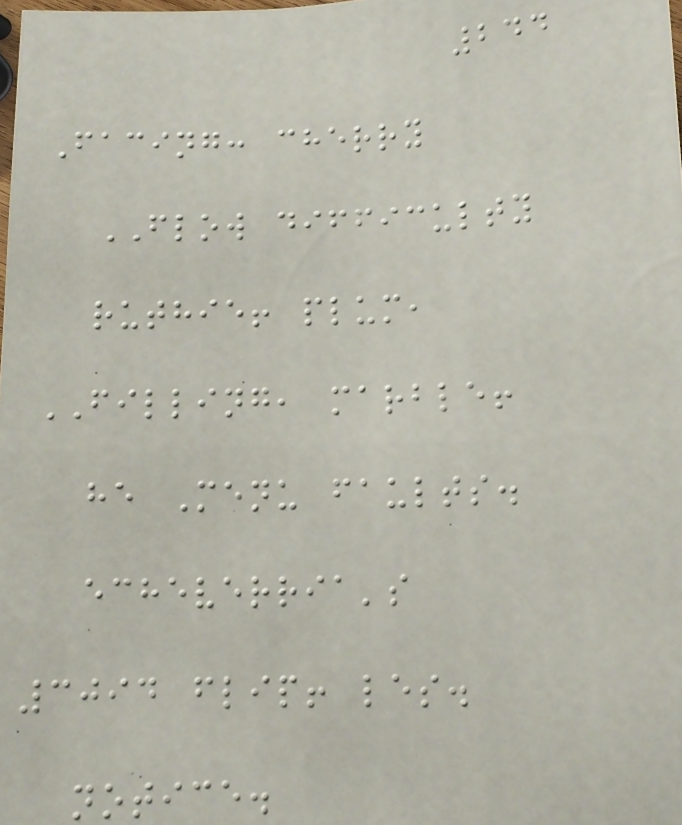244
Facing: cherry
FLOW difficulty
ruthie! plum,
FILLING, marble!
he Menu faults.
echeverria's
3094 flip! les.
notice.
